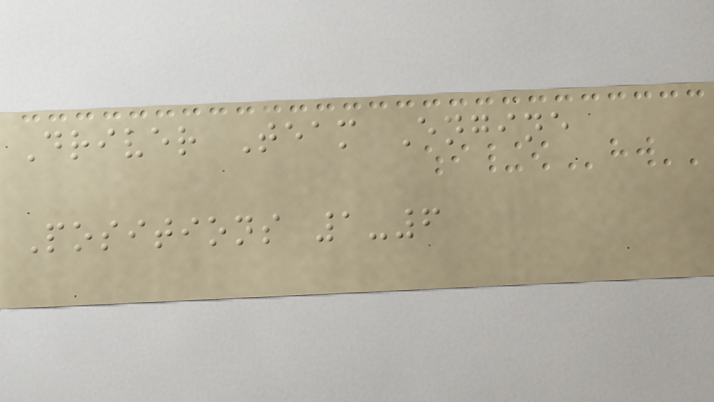Driver Team Engine
Positions 1-6
